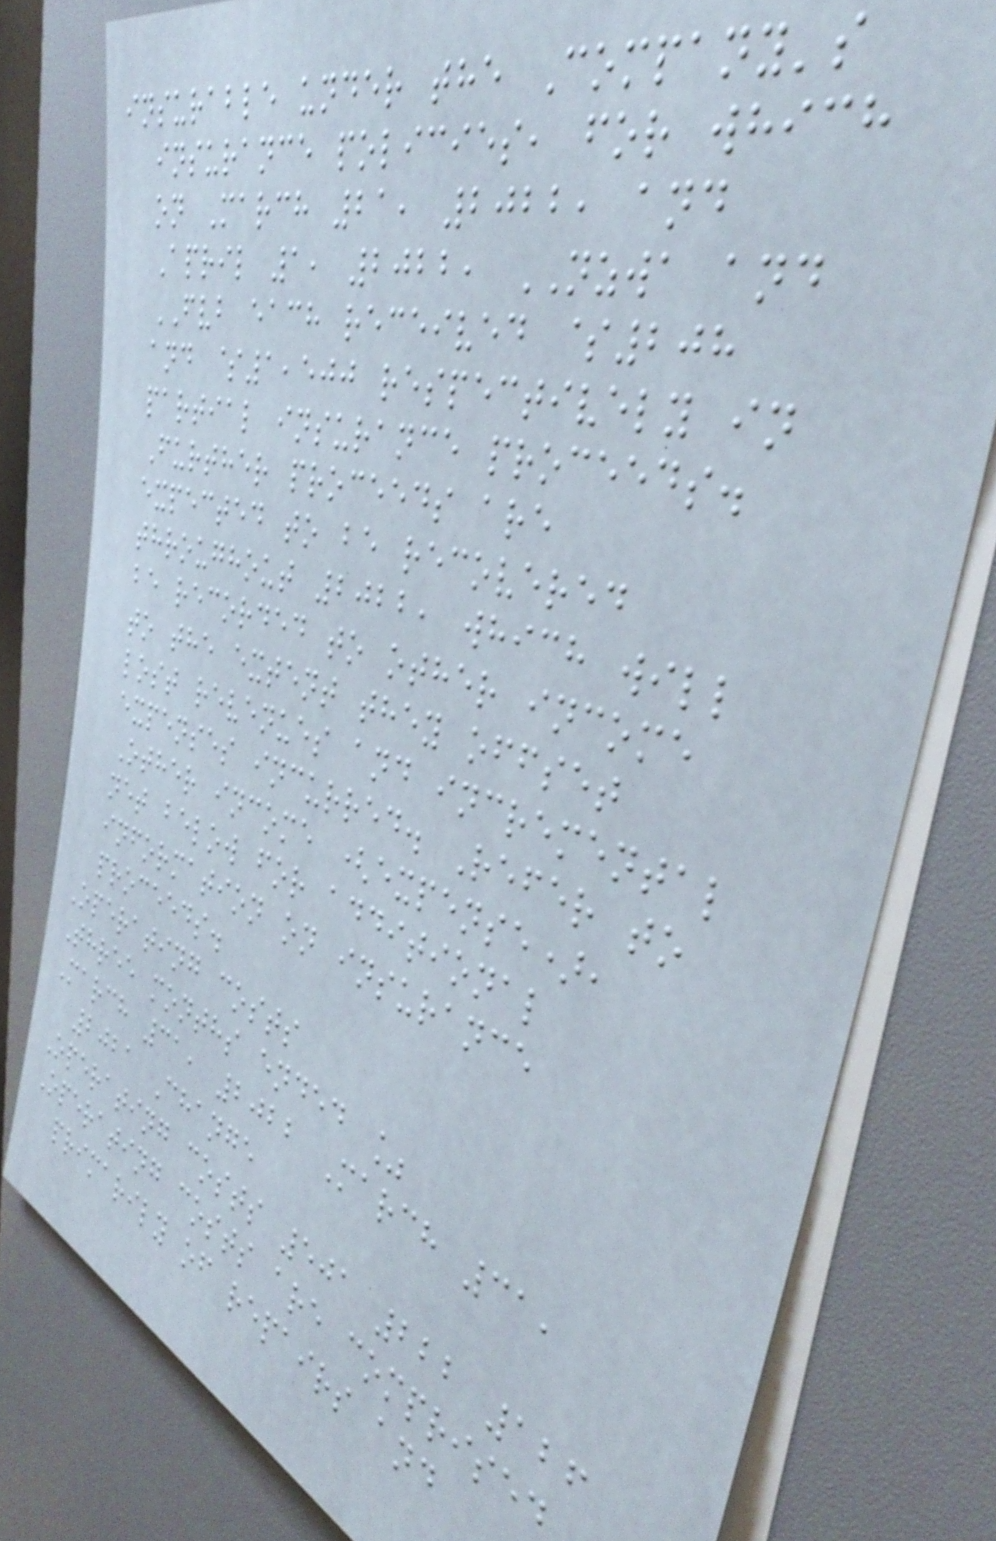insurable under the Company's
insurance policies, for which
on March 21, 2022, and
April 1, 2022, NZWA and
FVB each received $208
and $1,500 respectively in
partial insurance proceeds.
Further proceeds are
expected to be recovered
throughout 2022, which will
be recorded to other income
to the extent they offset
lost revenues and incremental
expenses incurred. Refer to
Other income (expense),
net below for additional
information on insurance
proceeds.
Operating costs
Three months ended %
March 31, 2022 March 31,
2021 Change
Operating costs 501 222 126
Operating costs are comprised
primarily of repairs and
